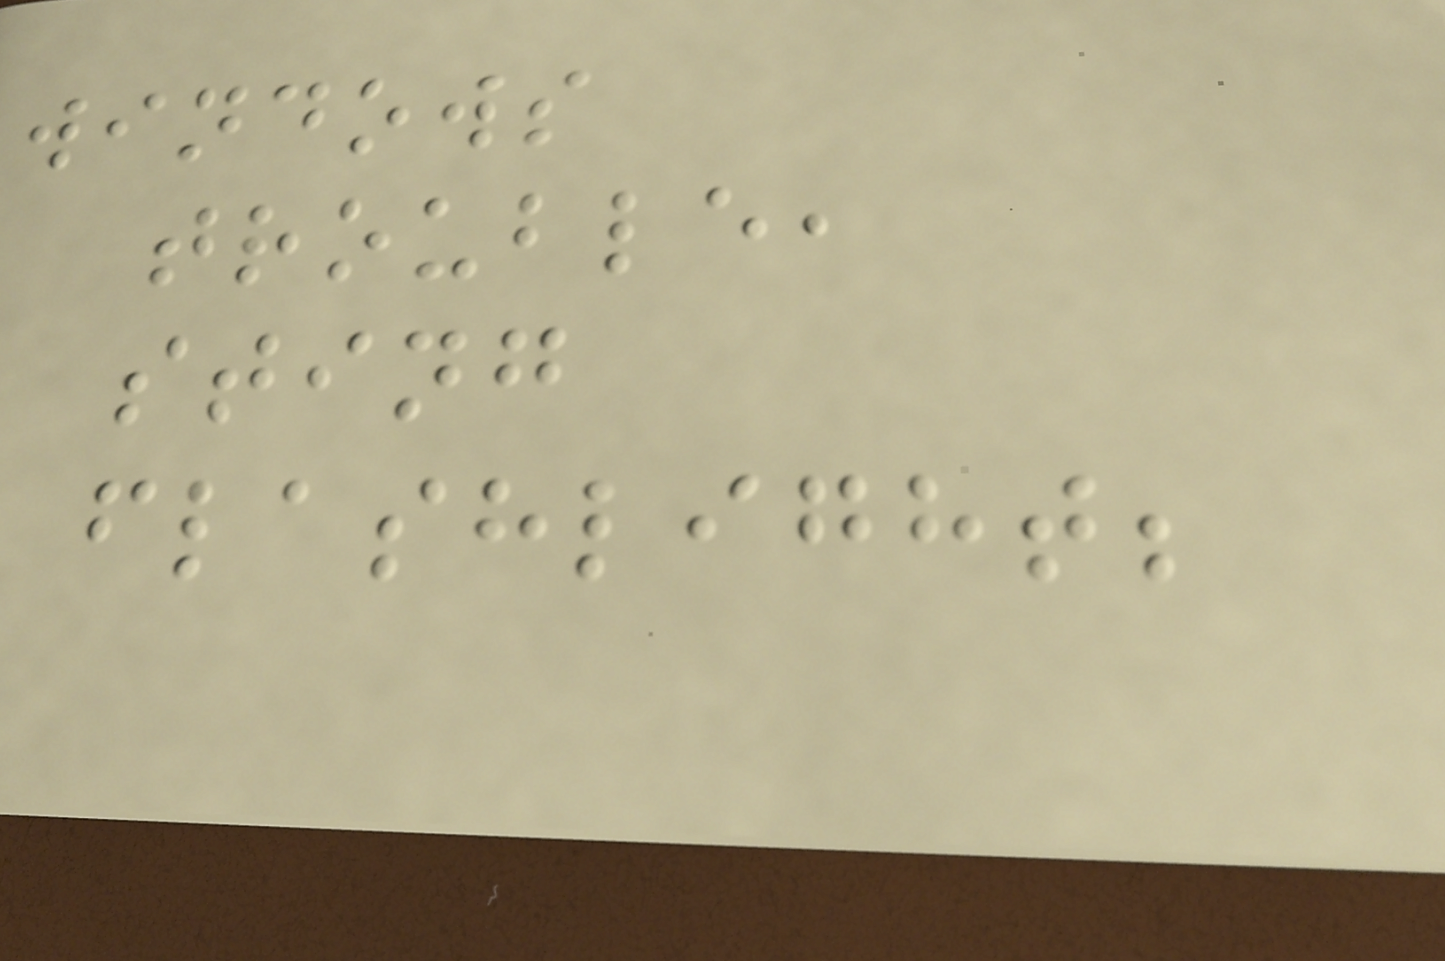windows
trouble,
sting
flashlight;
